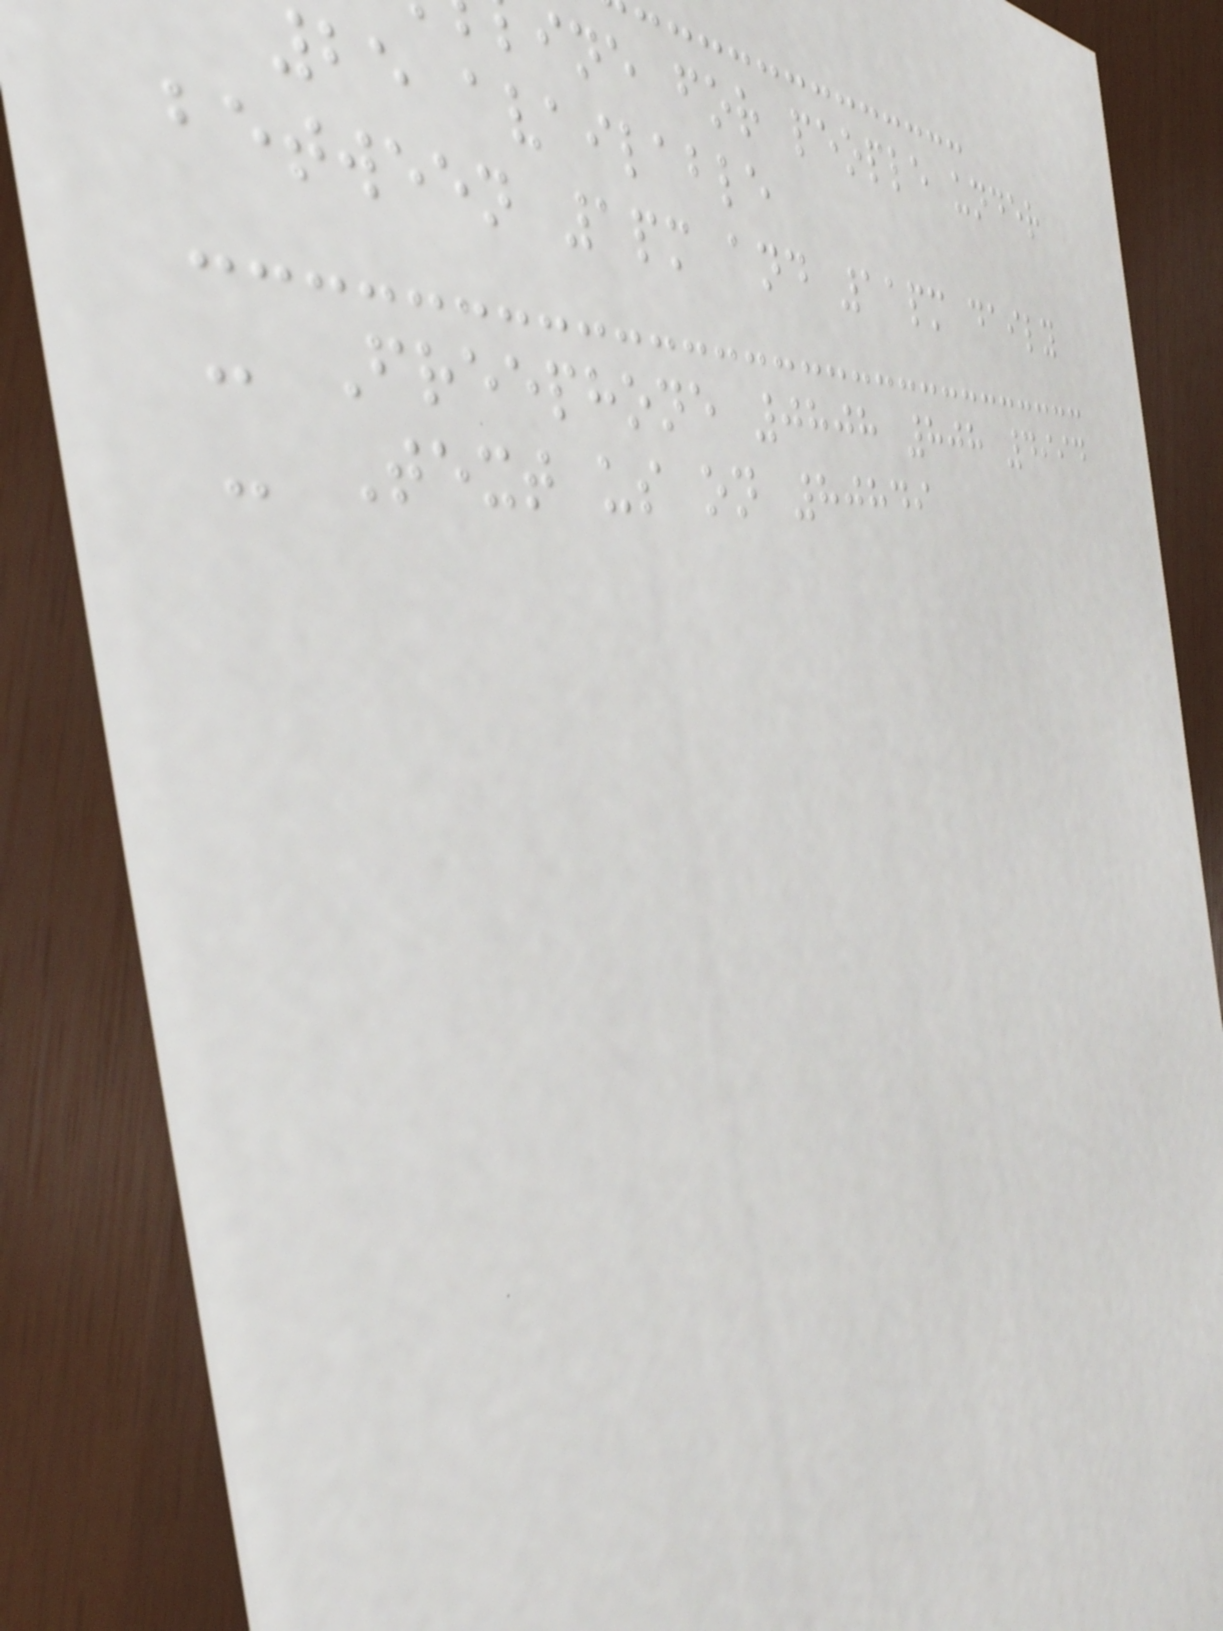ine for people under
25 available
between 1pm and 11pm daily
- Freephone 0808 808 4994
- Text us on 80849
